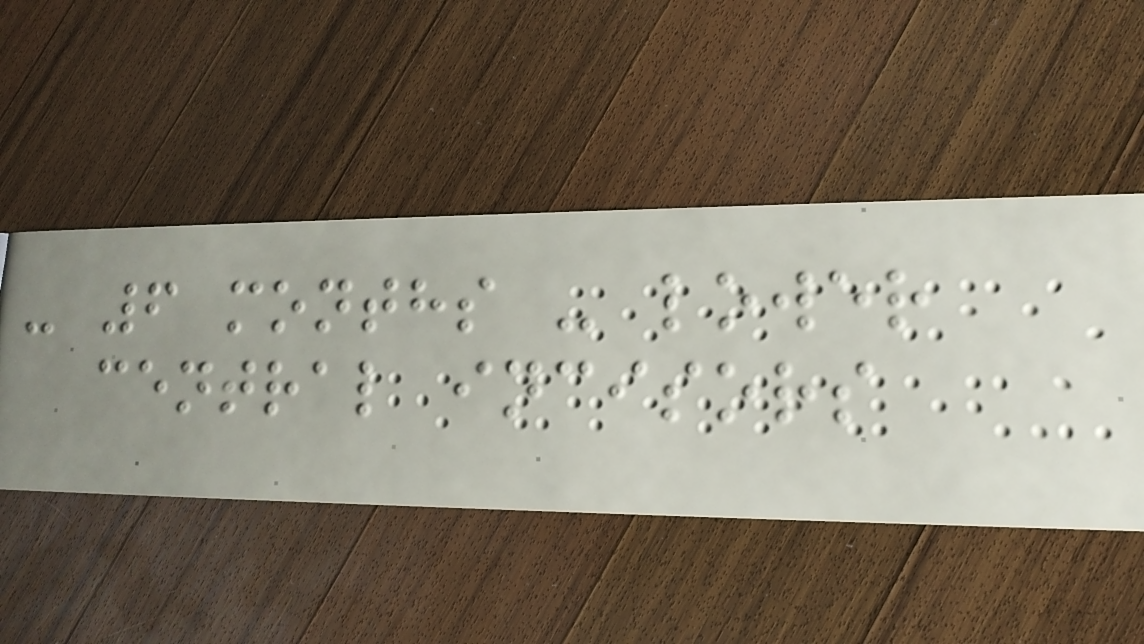- 6 months - lower
central incisors
